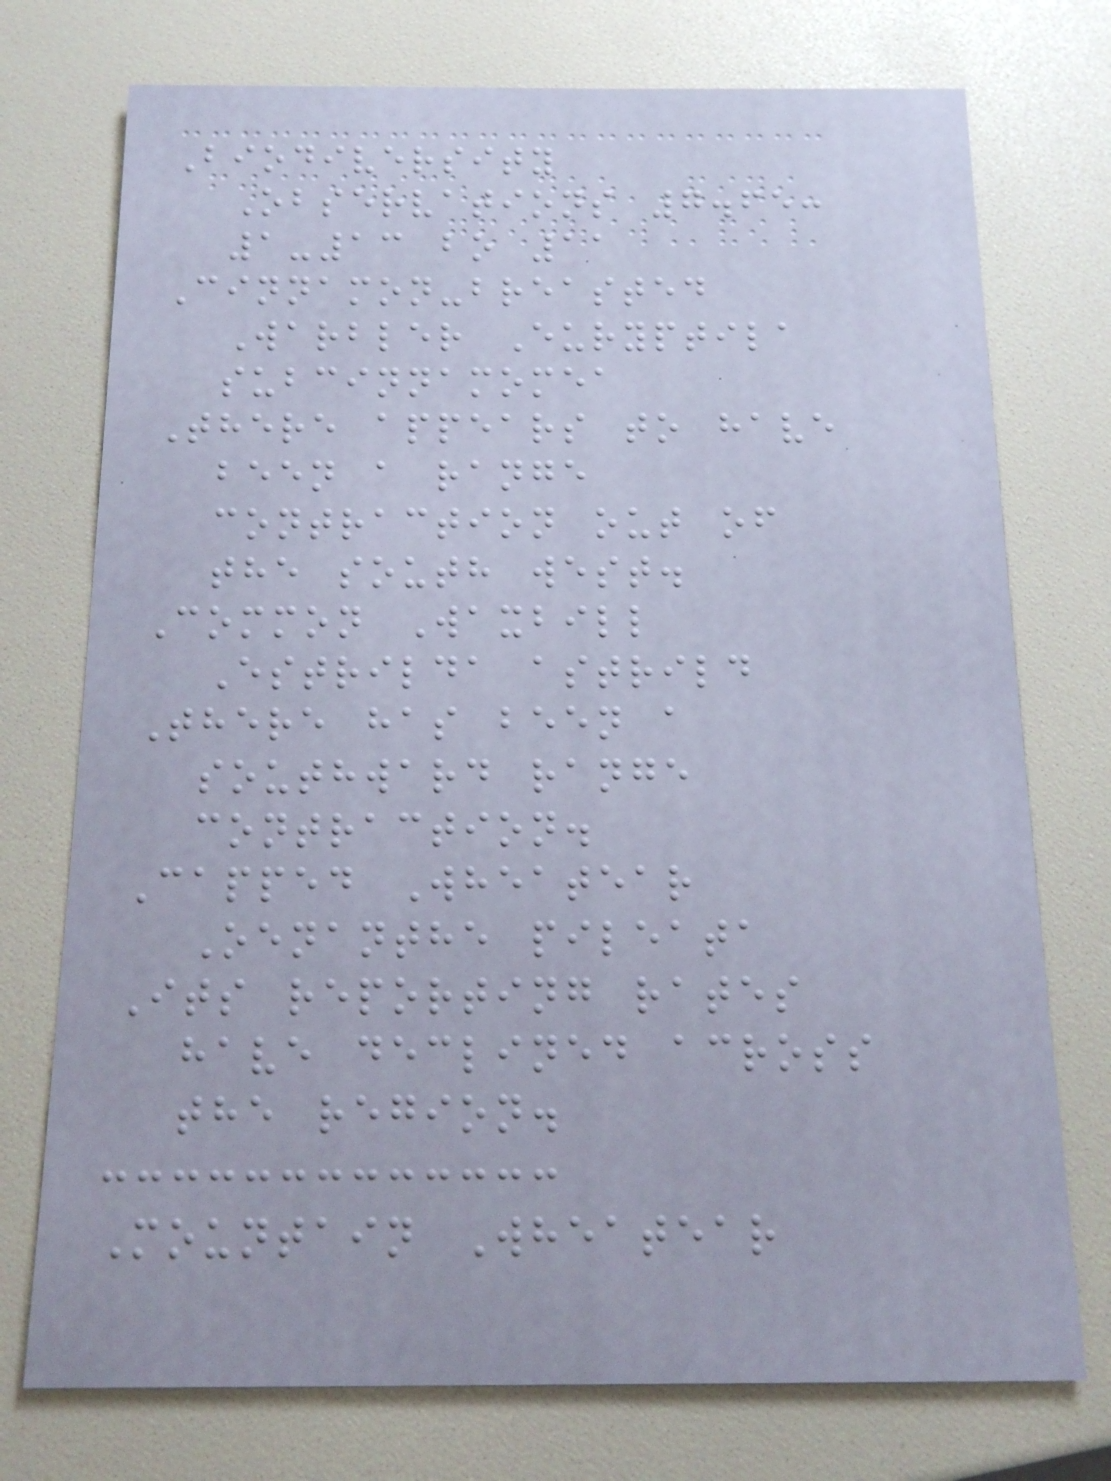Biodiversity
Observations 7.65:
1-13 bo 11
Cinnamon-breasted
Warbler Euryptila
subcinnamomea
There appears to have
been a range
contraction out of
the south west.
Common Waxbill
Estrilda astrild
There has been a
southward range
contraction.
Capped Wheatear
Oenanthe pileata
Its reporting rates
have declined across
the region.
Mountain Wheatear
